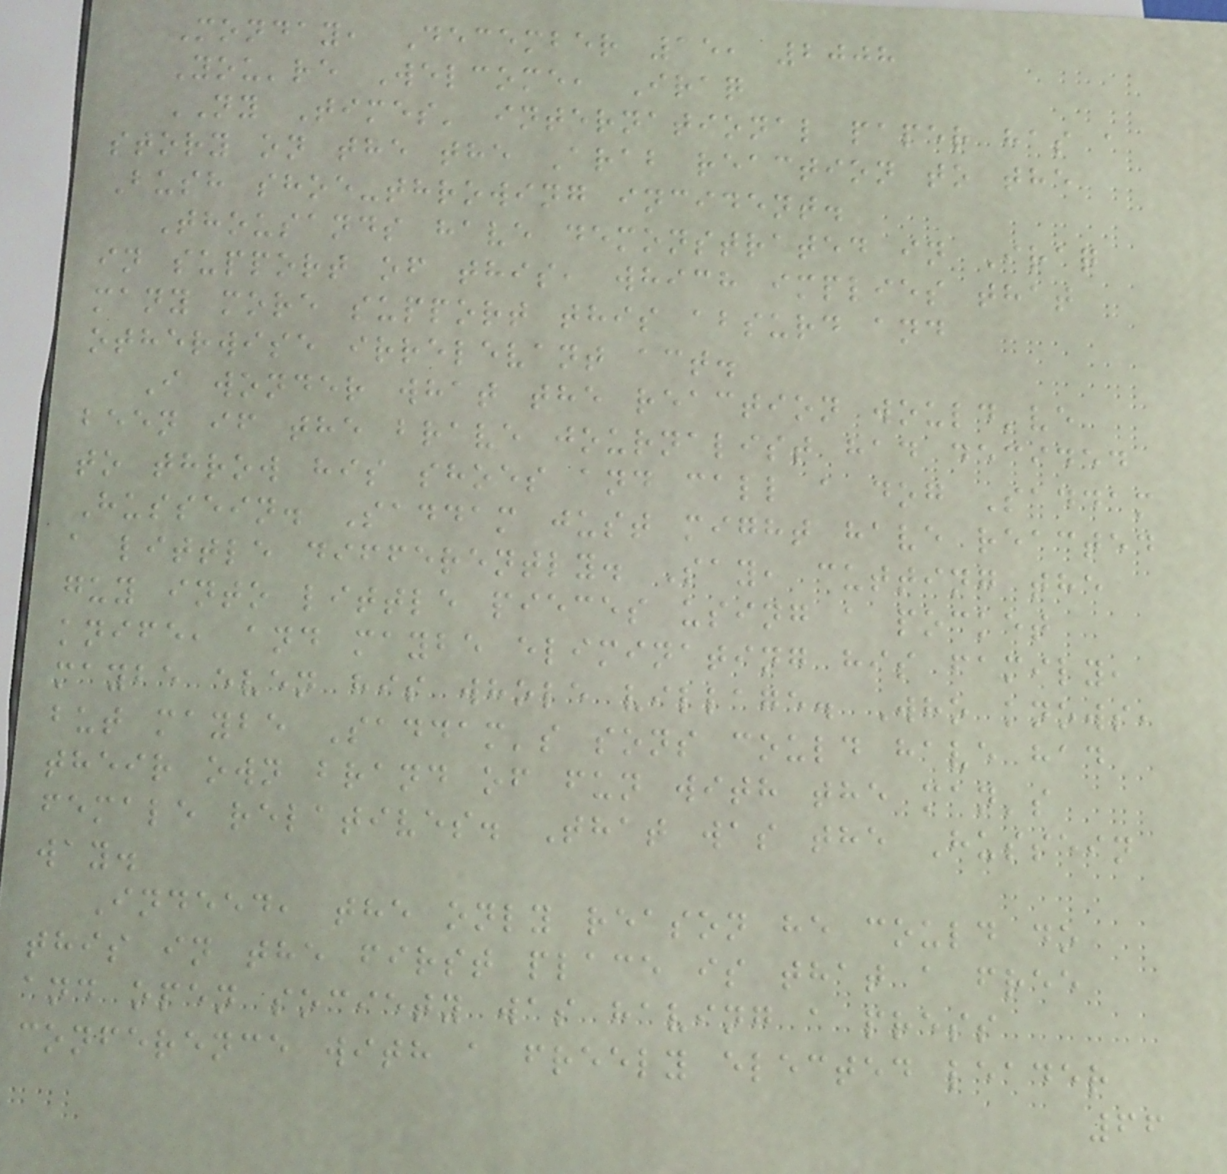Monday, December 15, 2008
You're Welcome, Iraq
NY Times' international paper has a
story on the the Arab reaction to the
Bush shoe-throwing incident.
Thousands have demonstrated in Iraq
in support of this, which implies that
many more support this absurd and
otherwise irrelevant act.
I wonder what the reaction would've
been if the brave journalist had decided
to throw his shoes and call a dog Saddam
Hussein. Saddam just might have reacted
a little differently. Say, cutting the
guy into little pieces using a pocket
knife, and maybe eliminating his family,
maybe even his whole village. Who knows,
but maybe Saddam's sons could have had
their own brand of fun with the man's
female relatives. That was the Hussein
way.
Indeed, the only reason he could do
this in the first place is that a free
and open society was having a press
conference with a freely elected leader
66
